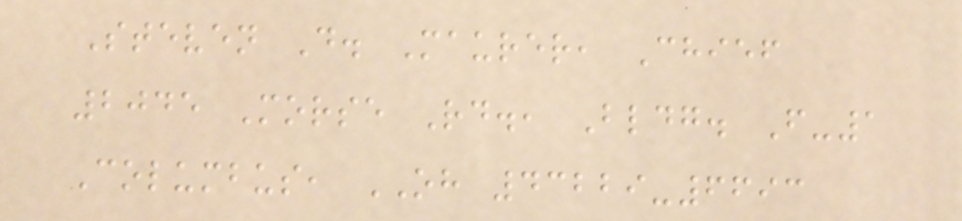Steven D. Maurer, Chief
2045 Morse Rd., Bldg. F-1
Columbus, OH 43229-6693
